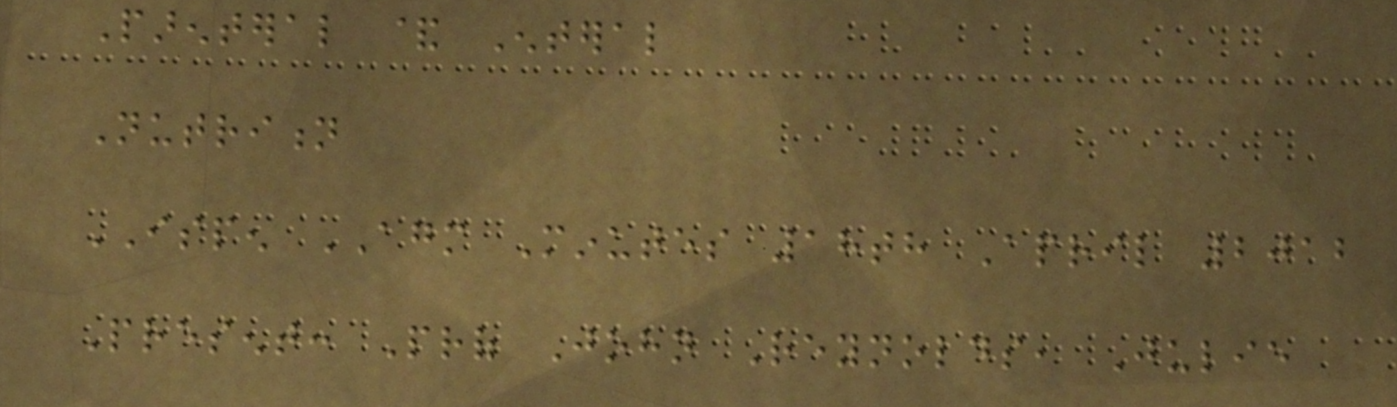Parenteral & Enteral
Nutrition
ISPEN AGM Minutes 18th April 2012
Present: Prof John Reynolds, Julie
